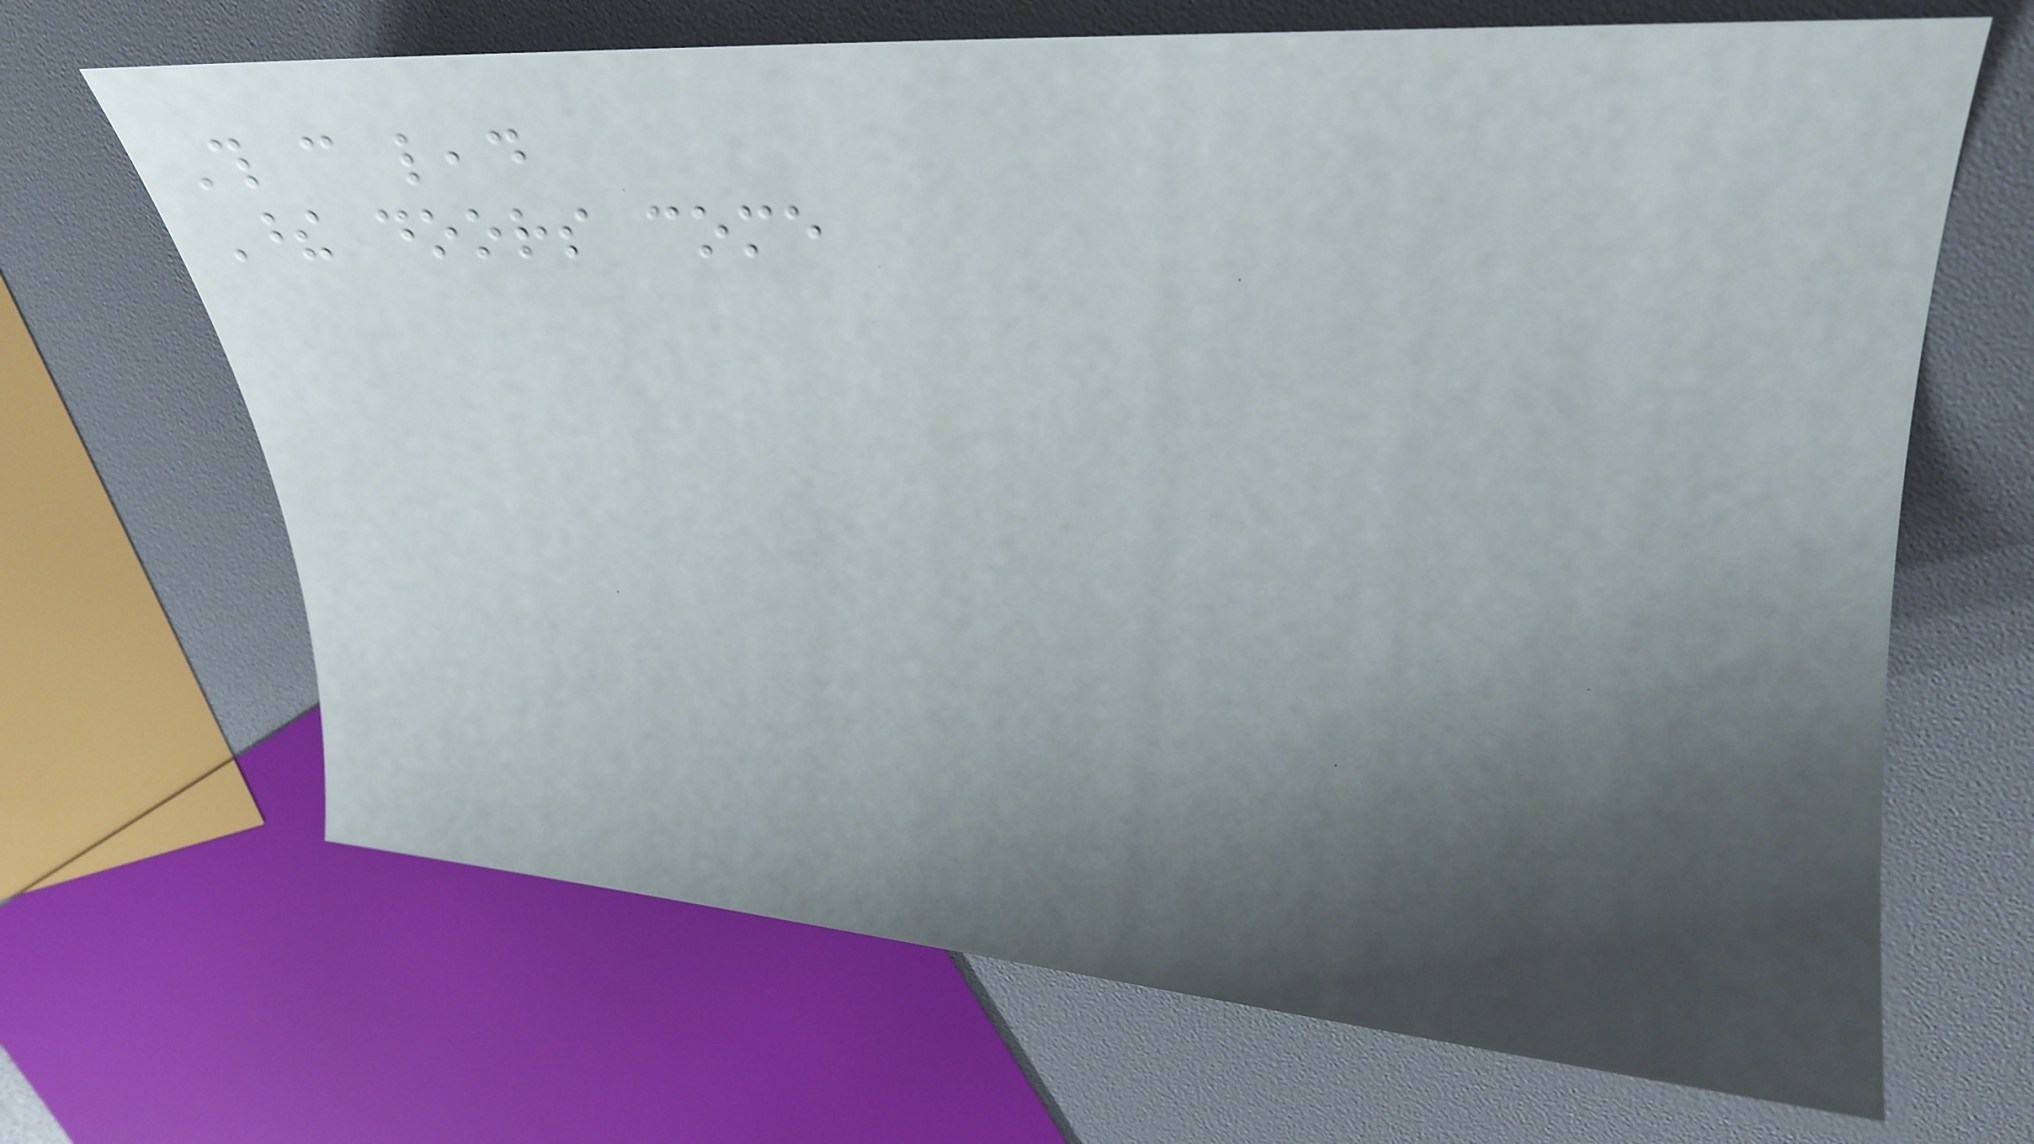This can lead
These doors come
